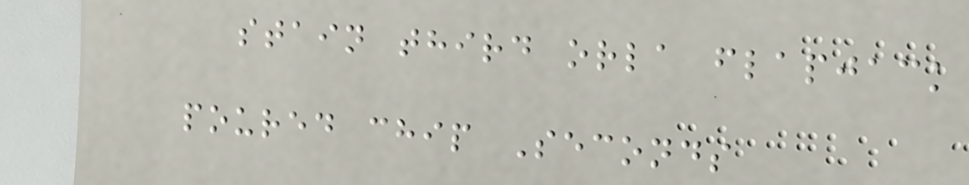stain third orla flapjack
poured chip Seconds
